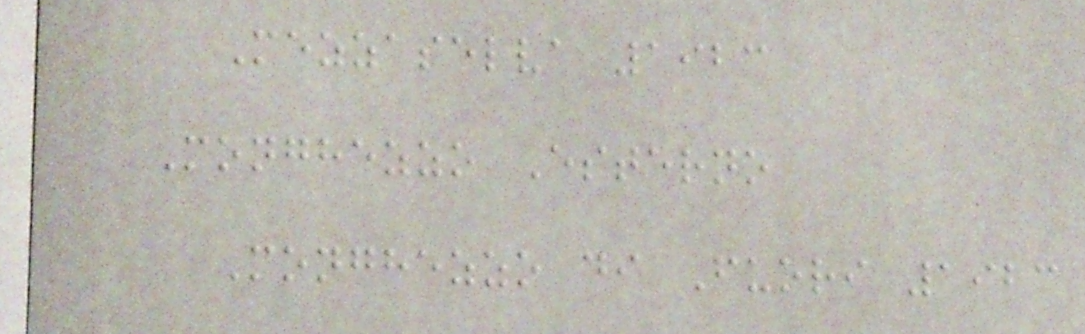Mezzaselva 1923
Monghezzo Esterno
Monghezzo di Fuori 1923
